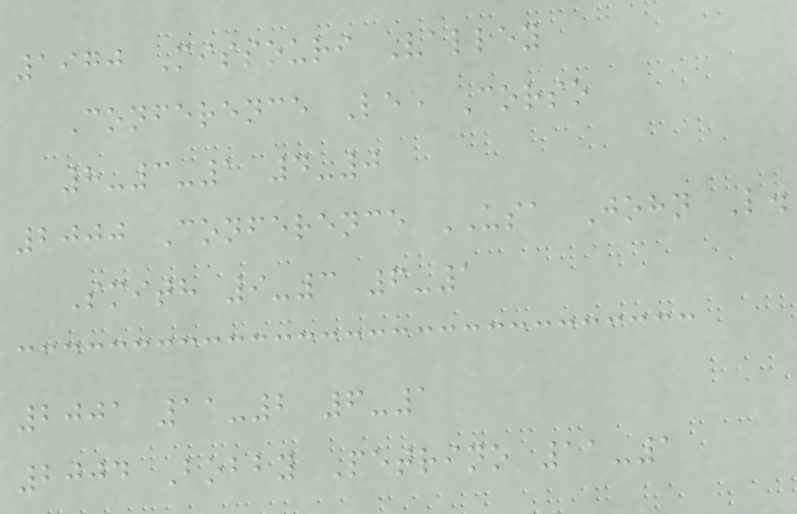1970 Missouri Valley
Conference Lee Corso
8-3-1 4-0
2000 Conference USA John L.
Smith 9-3 6-1
2001 11-2 6-1
2004 Bobby Petrino 11-1
